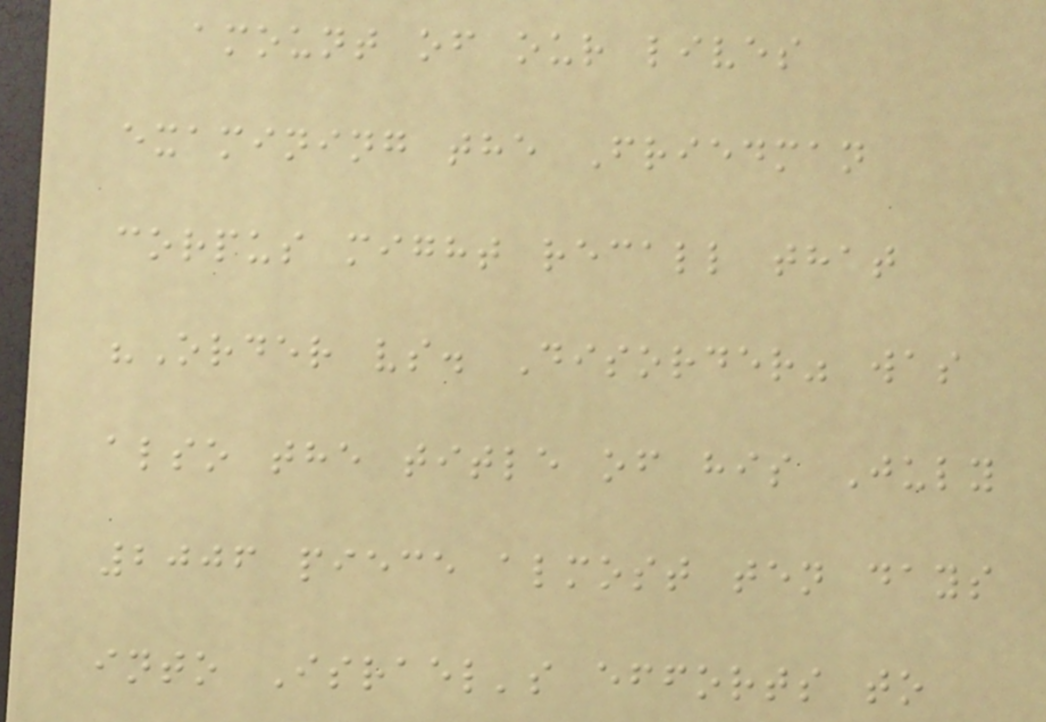amount of our lives
examining the Friedman
corpus might recall that
"Order vs. Disorder" was
also the title of his July
2006 piece almost ten days
into Israel's efforts to
